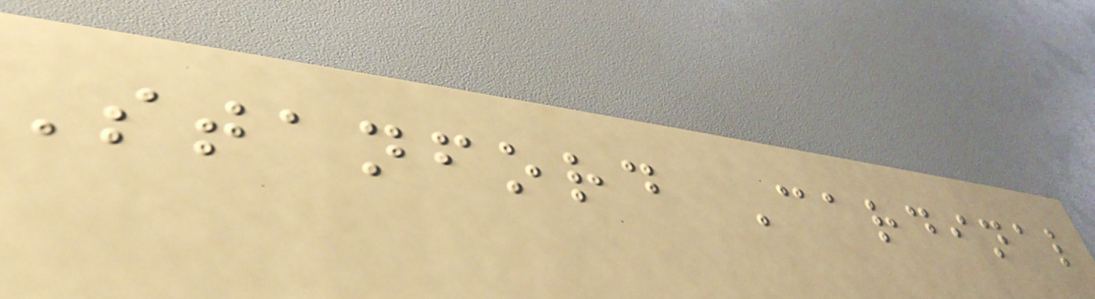Stanford Cardinal
